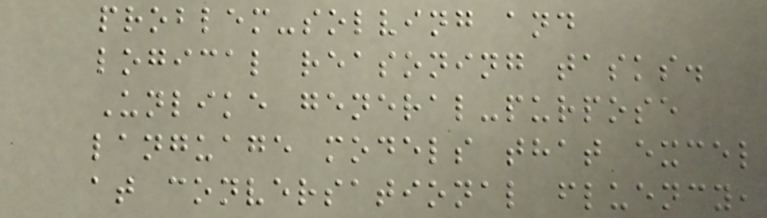problem-solving and
logical reasoning tasks.
Unlike general-purpose
language models that excel
at conversational fluency,
